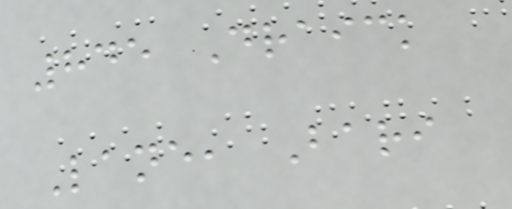845 Draick
Lane, Bari
